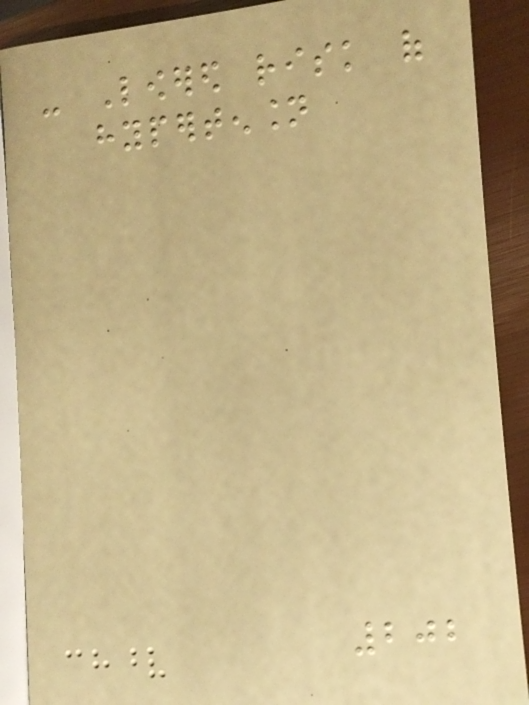- Lowered risk of
hypertension
202
